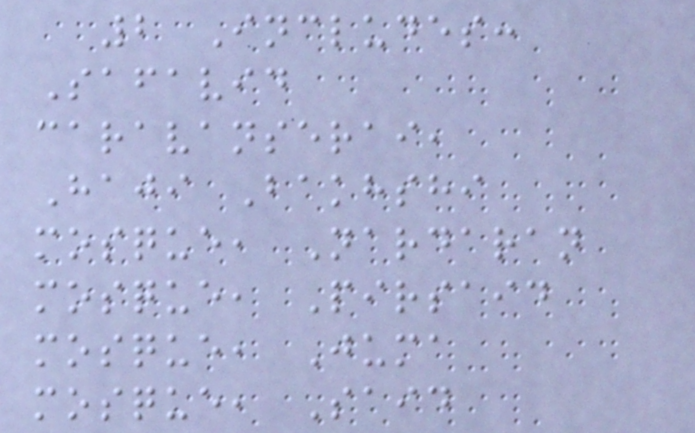2 Includes:
Safavid
caravanserai,
Haji Bakhshi
mosque, Nardaran
mosque, Pirsaid
mosque, Juma
mosque, Said
